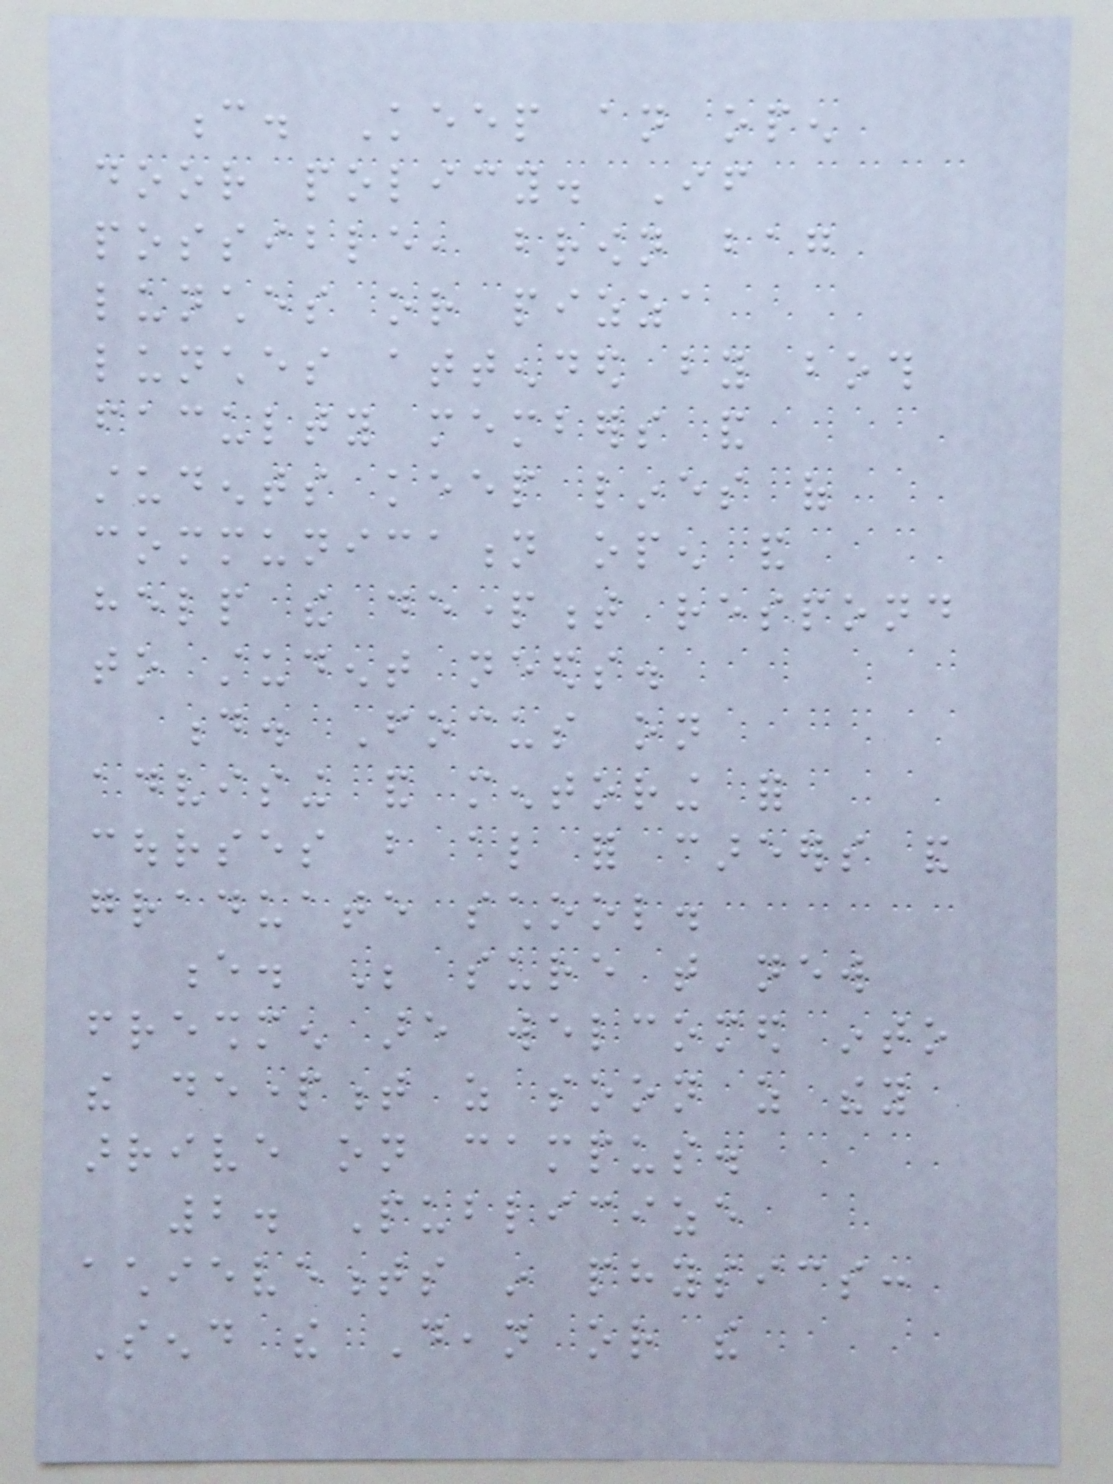c. Keep an open
door policy. If
possible, brown bag
lunches or pizza
lunches attended by both
faculty members and
students keep lines of
communication open and
help the department respond
to student needs.
d. Focus on
advising and mentoring for
courses but also for careers and
graduate school.
e. Be sure that new
freshmen are welcomed into
the department as soon as they
arrive on campus.
2. Publicize
achievements in physics:
Send the Dean or the
